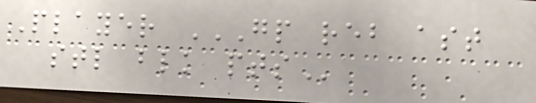Player GP REB AST
STL BLK PTS
